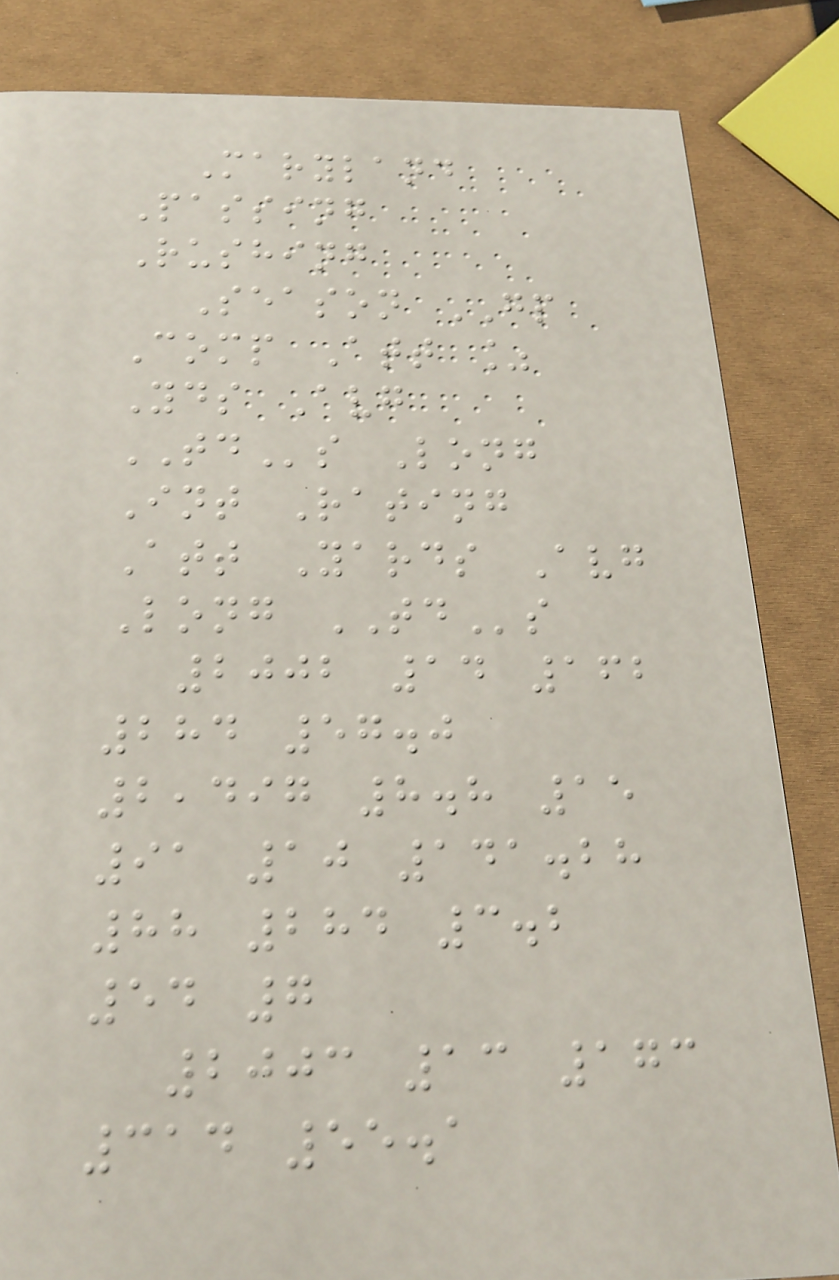Maryland
Passing
Rushing
Season GP
Comp Att %
Yds Avg
TDs Long
Int Rating
Att Yards Avg
Long TDs
2002 14 162
284 57.0
2,497 8.8 15
91 10 141.28
88 284 3.2
54 7
2003 13 173
314 55.1
